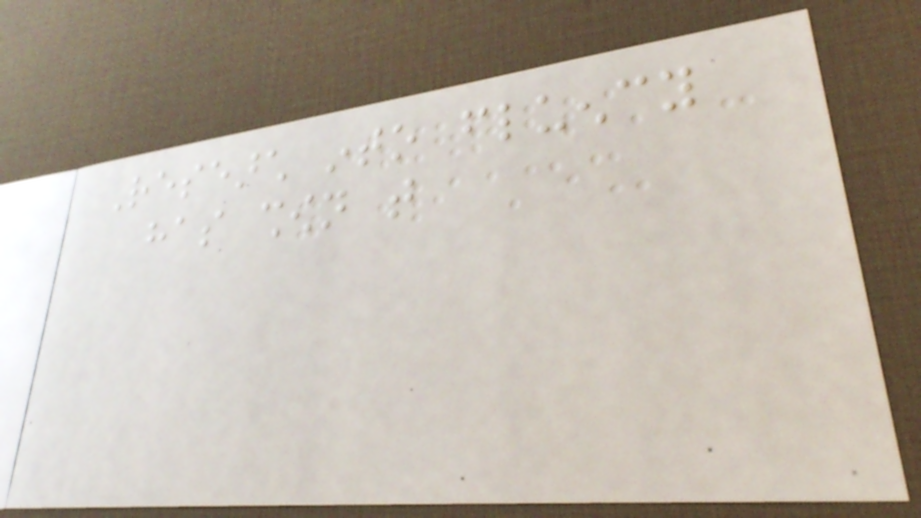Research into fluency
has shown that
